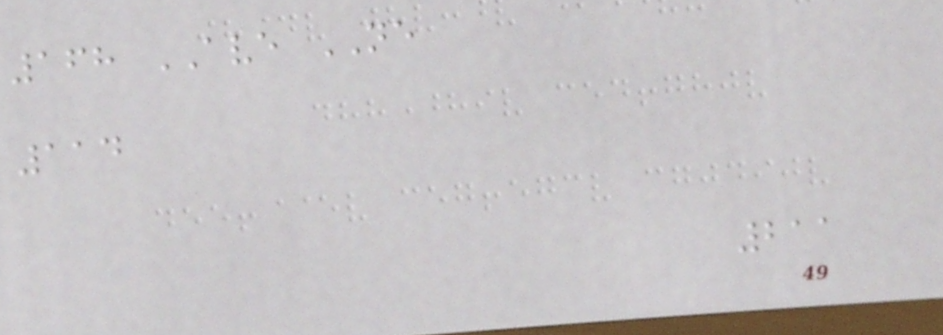168 AVE NE
114
211
